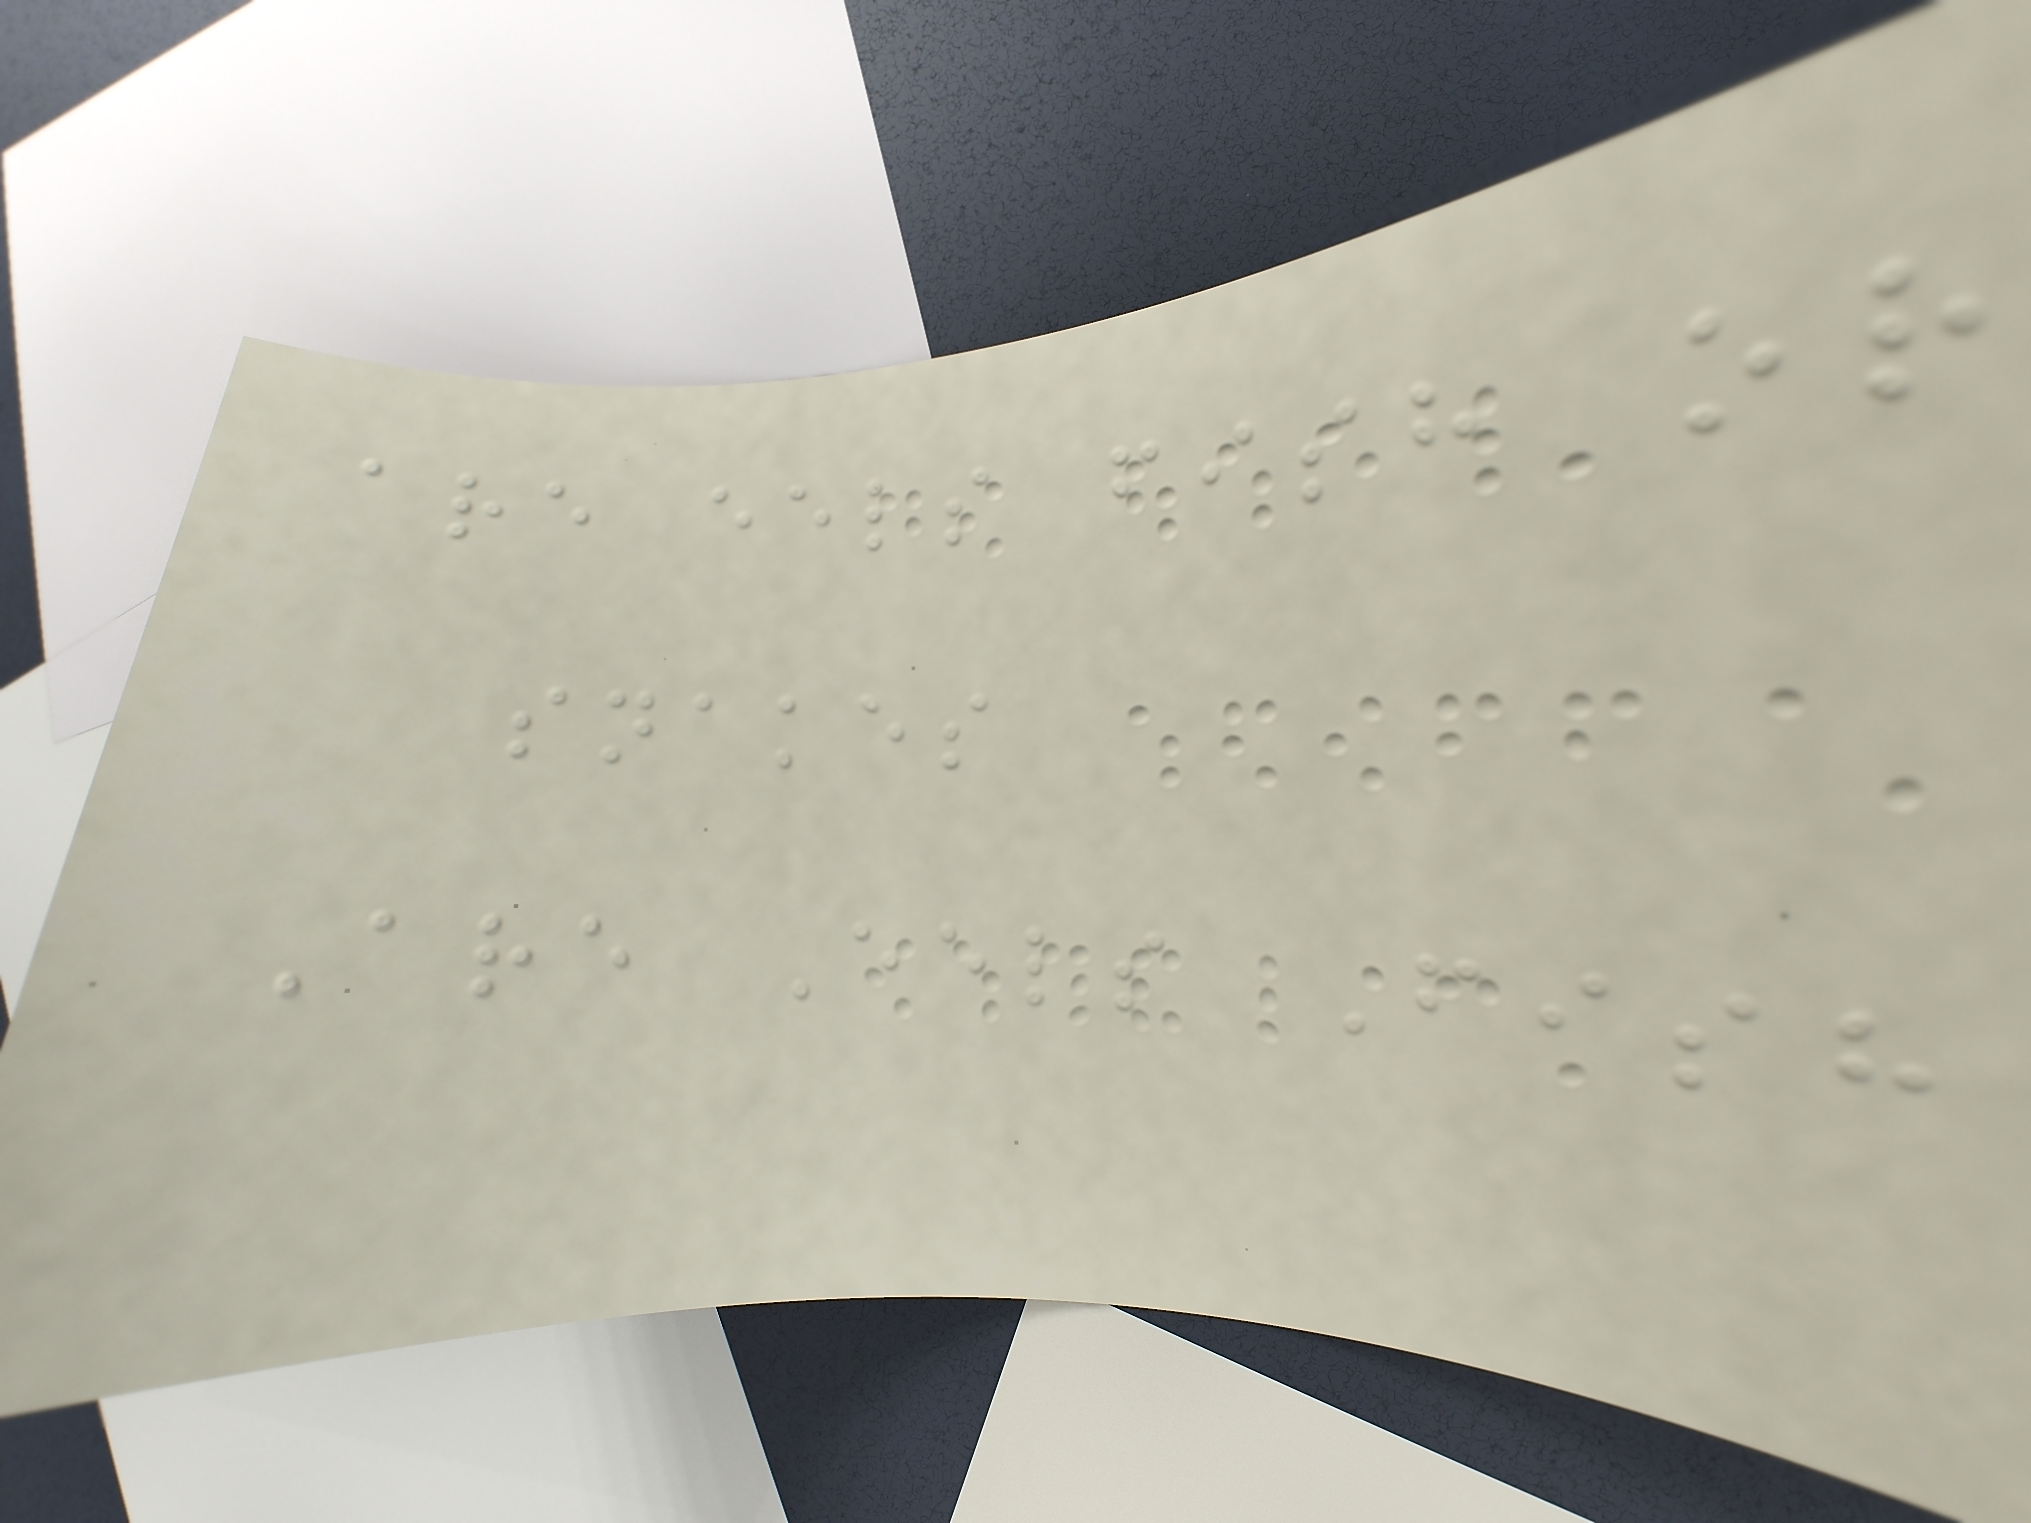are eels fish or
snakes
Are Eels Fish
